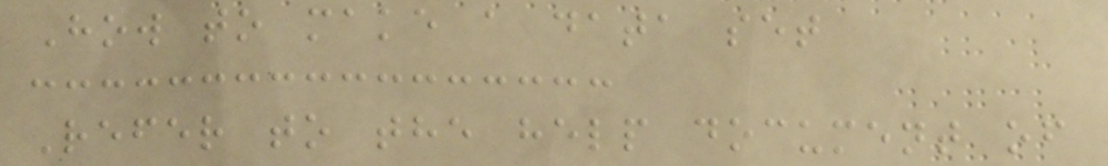How to make a data set
Refer to the help document of
